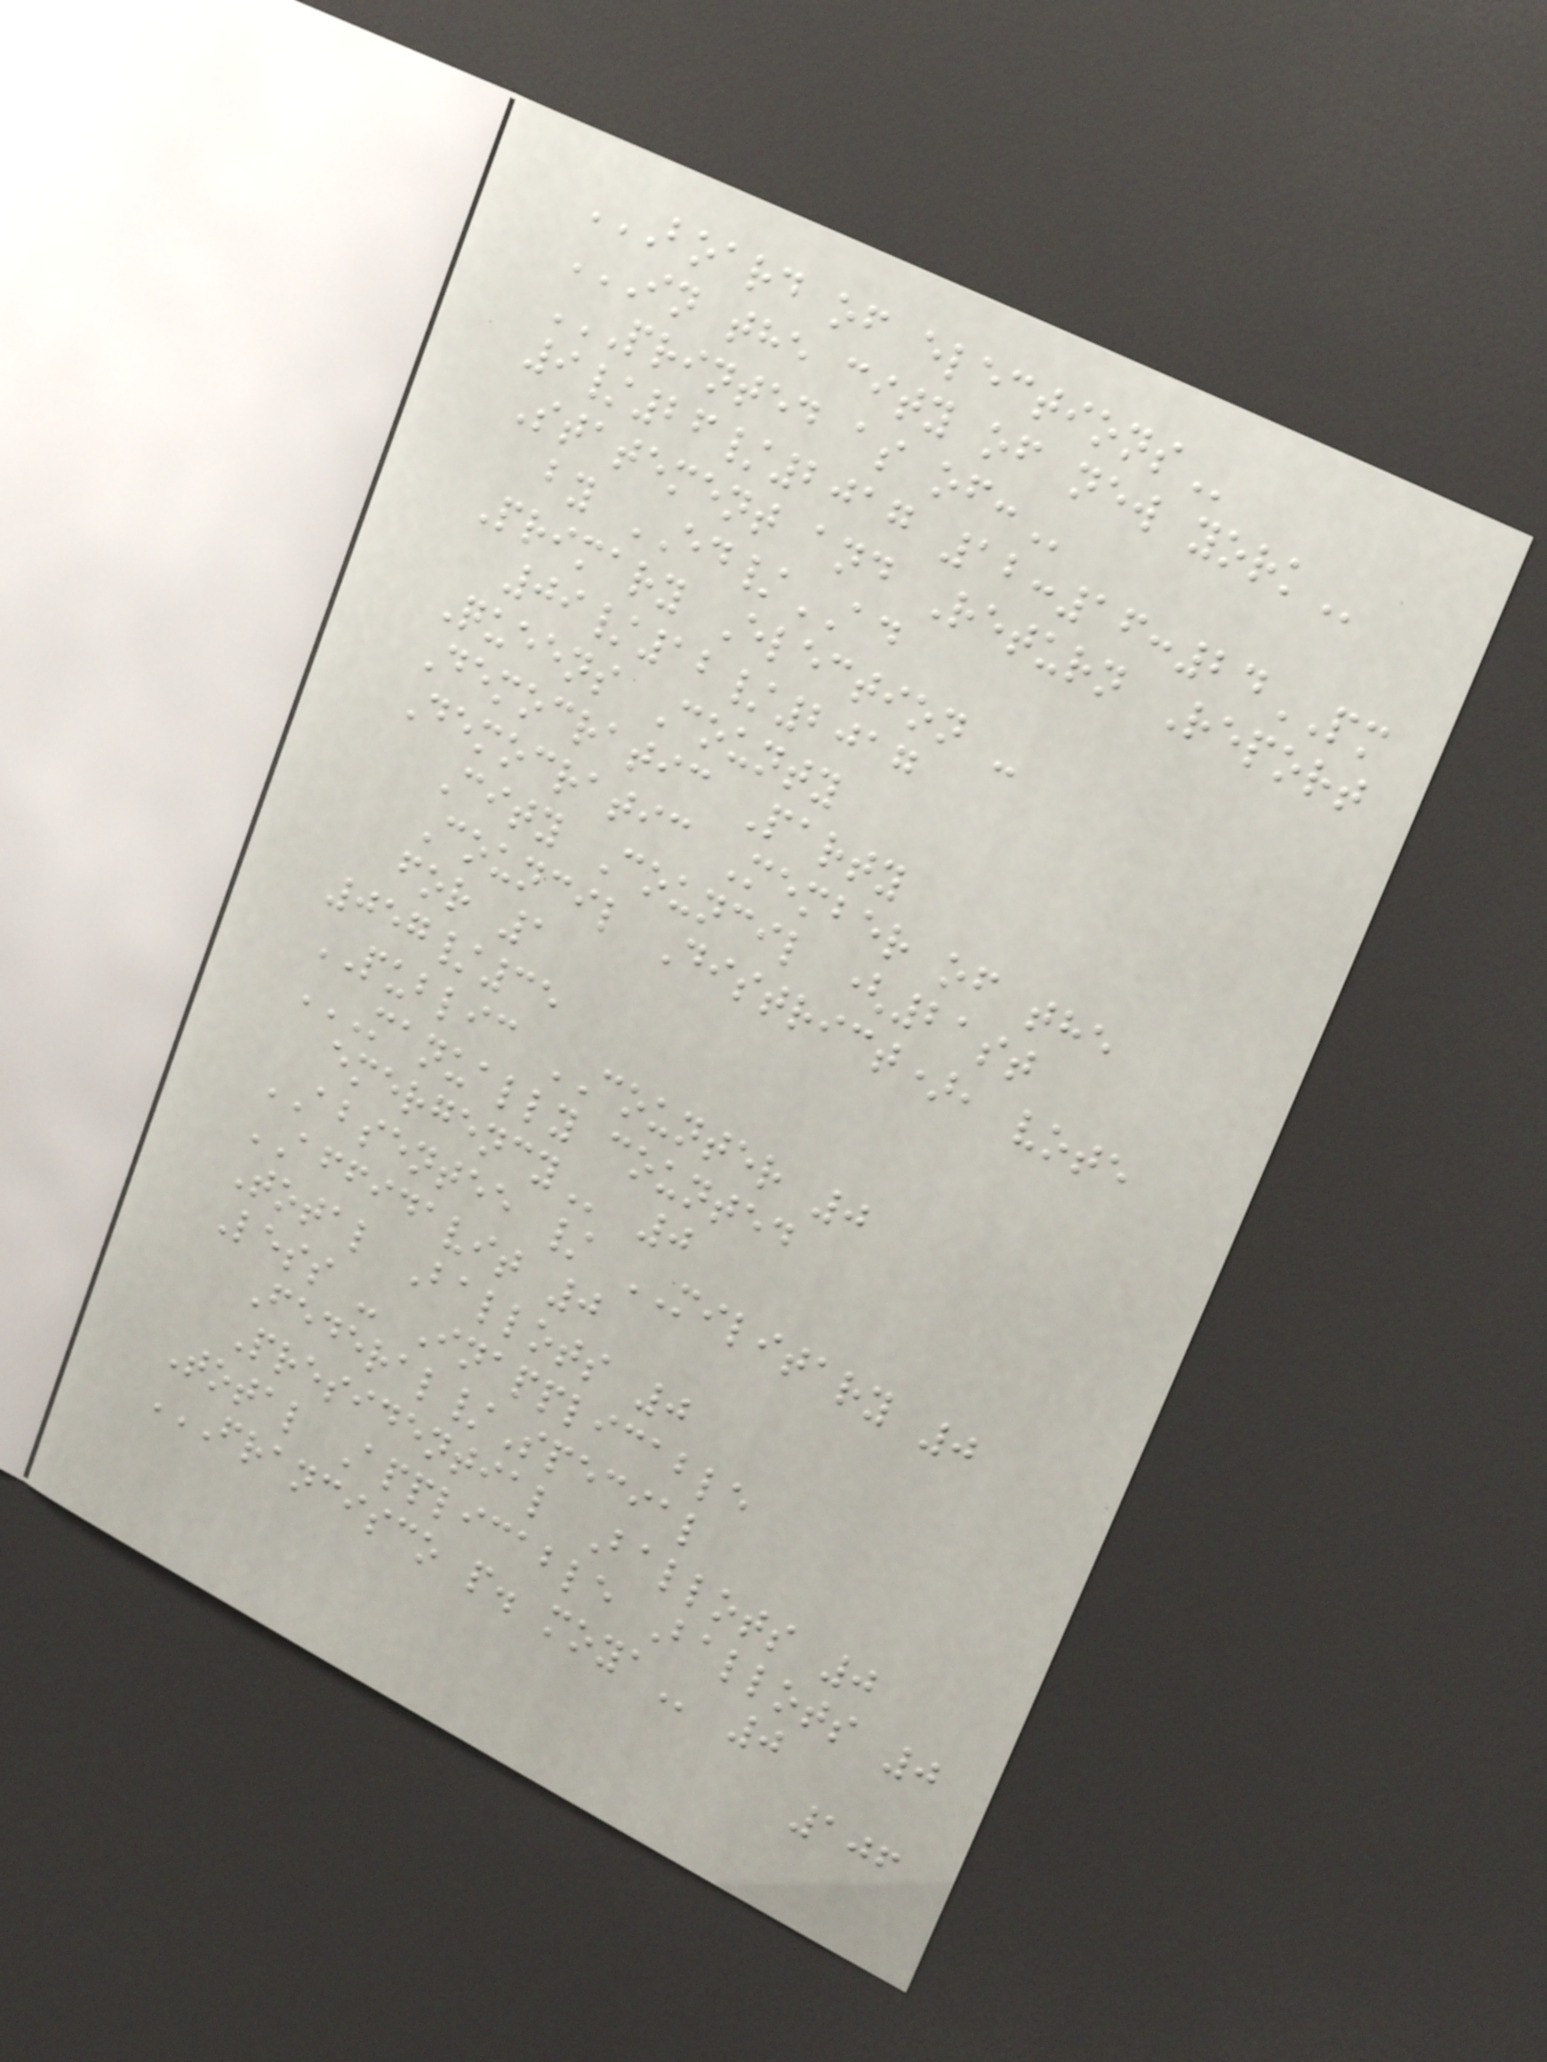BOARD OF ELECTIONS
IN THE CITY OF NEW YORK
PRINTED AS OF:
9/26/2017 12:16:24PM
Statement and Return Report
by ED/AD
Primary Election -
09/12/2017
Queens County
Democratic Party
Democratic Member of the
City Council (21st
Council District), vote
for 1
057/35
PUBLIC COUNTER 0
MANUALLY COUNTED
EMERGENCY 0
ABSENTEE / MILITARY 0
AFFIDAVIT 0
Total Ballots 0
Less - Inapplicable
Federal/Special
Presidential Ballots 0
Total Applicable Ballots 0
FRANCISCO P. MOYA 0
106
